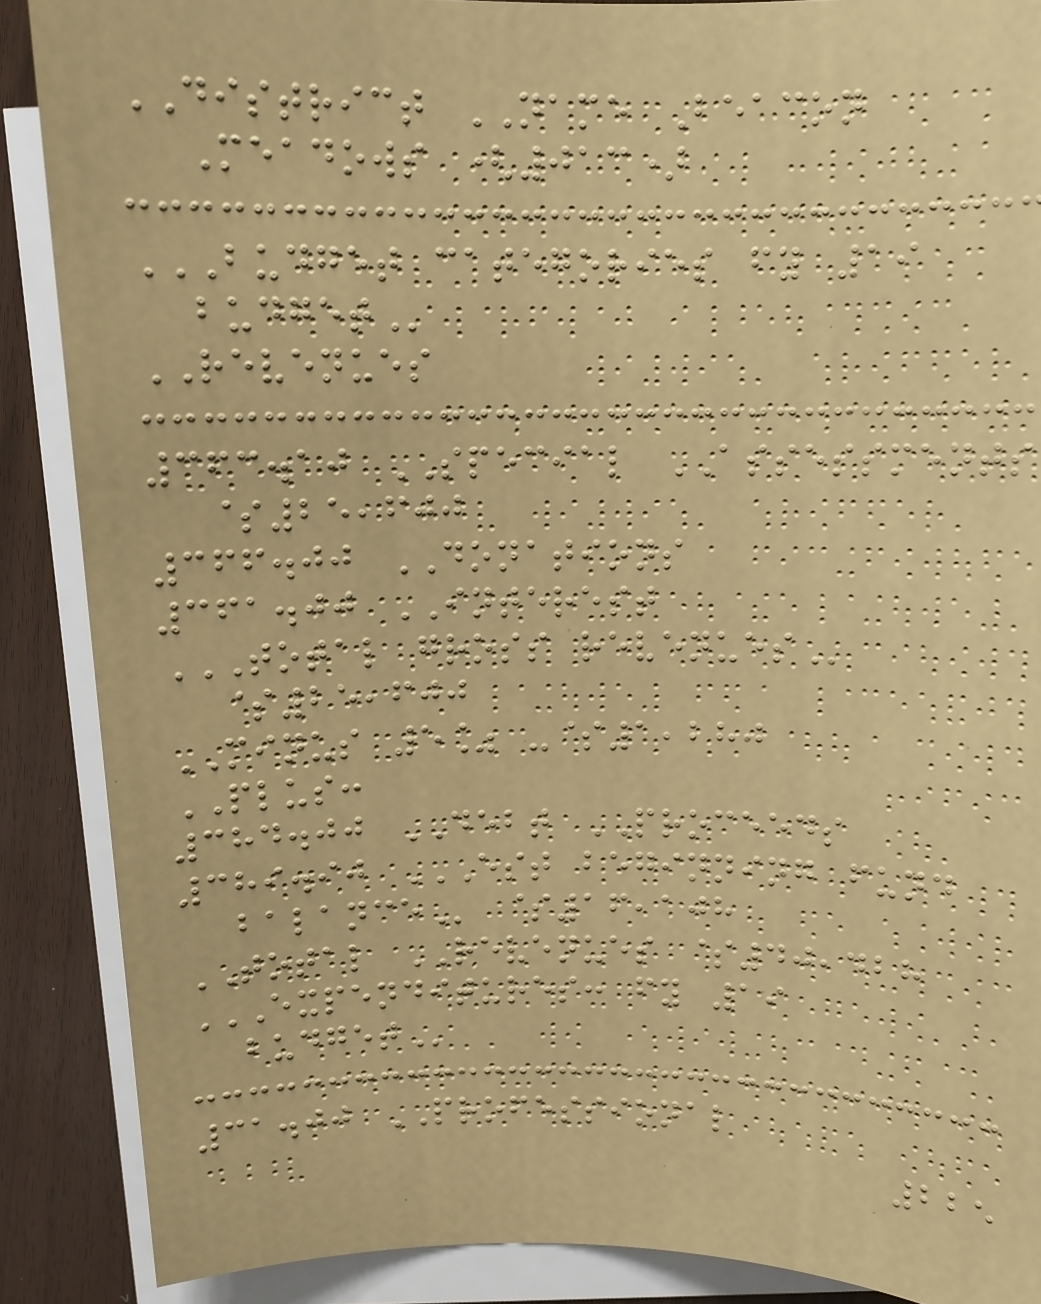DISTRICT NAME Beacon
Meadows (013)
BUDGET CATEGORIES FY 19
BUDGET
REVENUES
363.10 SPECIAL ASSESSMENTS
$25,600
366.00 DONATIONS
361.00 INTEREST
TOTAL GROSS REVENUES
$25,600
MINUS 5% -$1,280
PLUS:
384.00 DEBT PROCEEDS
389.90 EST BEGINNING FUND
BALANCE $16,108
TOTAL REVENUES $40,428
EXPENDITURES: FY 19
BUDGET
31.00 PROFESSIONAL
225
